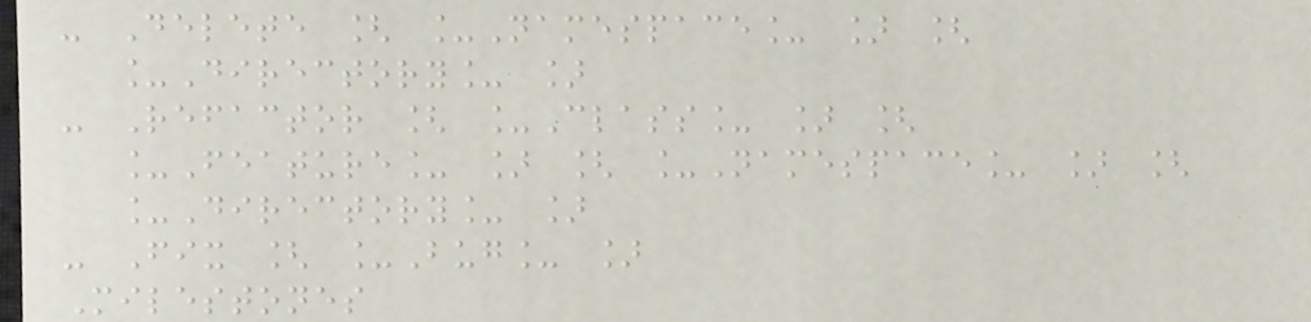- Delete [ _Namespace_ ] [
_Directory_ ]
- Refactor [ _Class_ ] [
_Feature_ ] [ _Namespace_ ] [
_Directory_ ]
- Fix [ _Bug_ ]
Milestones
